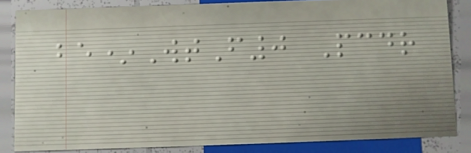be*WtF0 Pcdr
